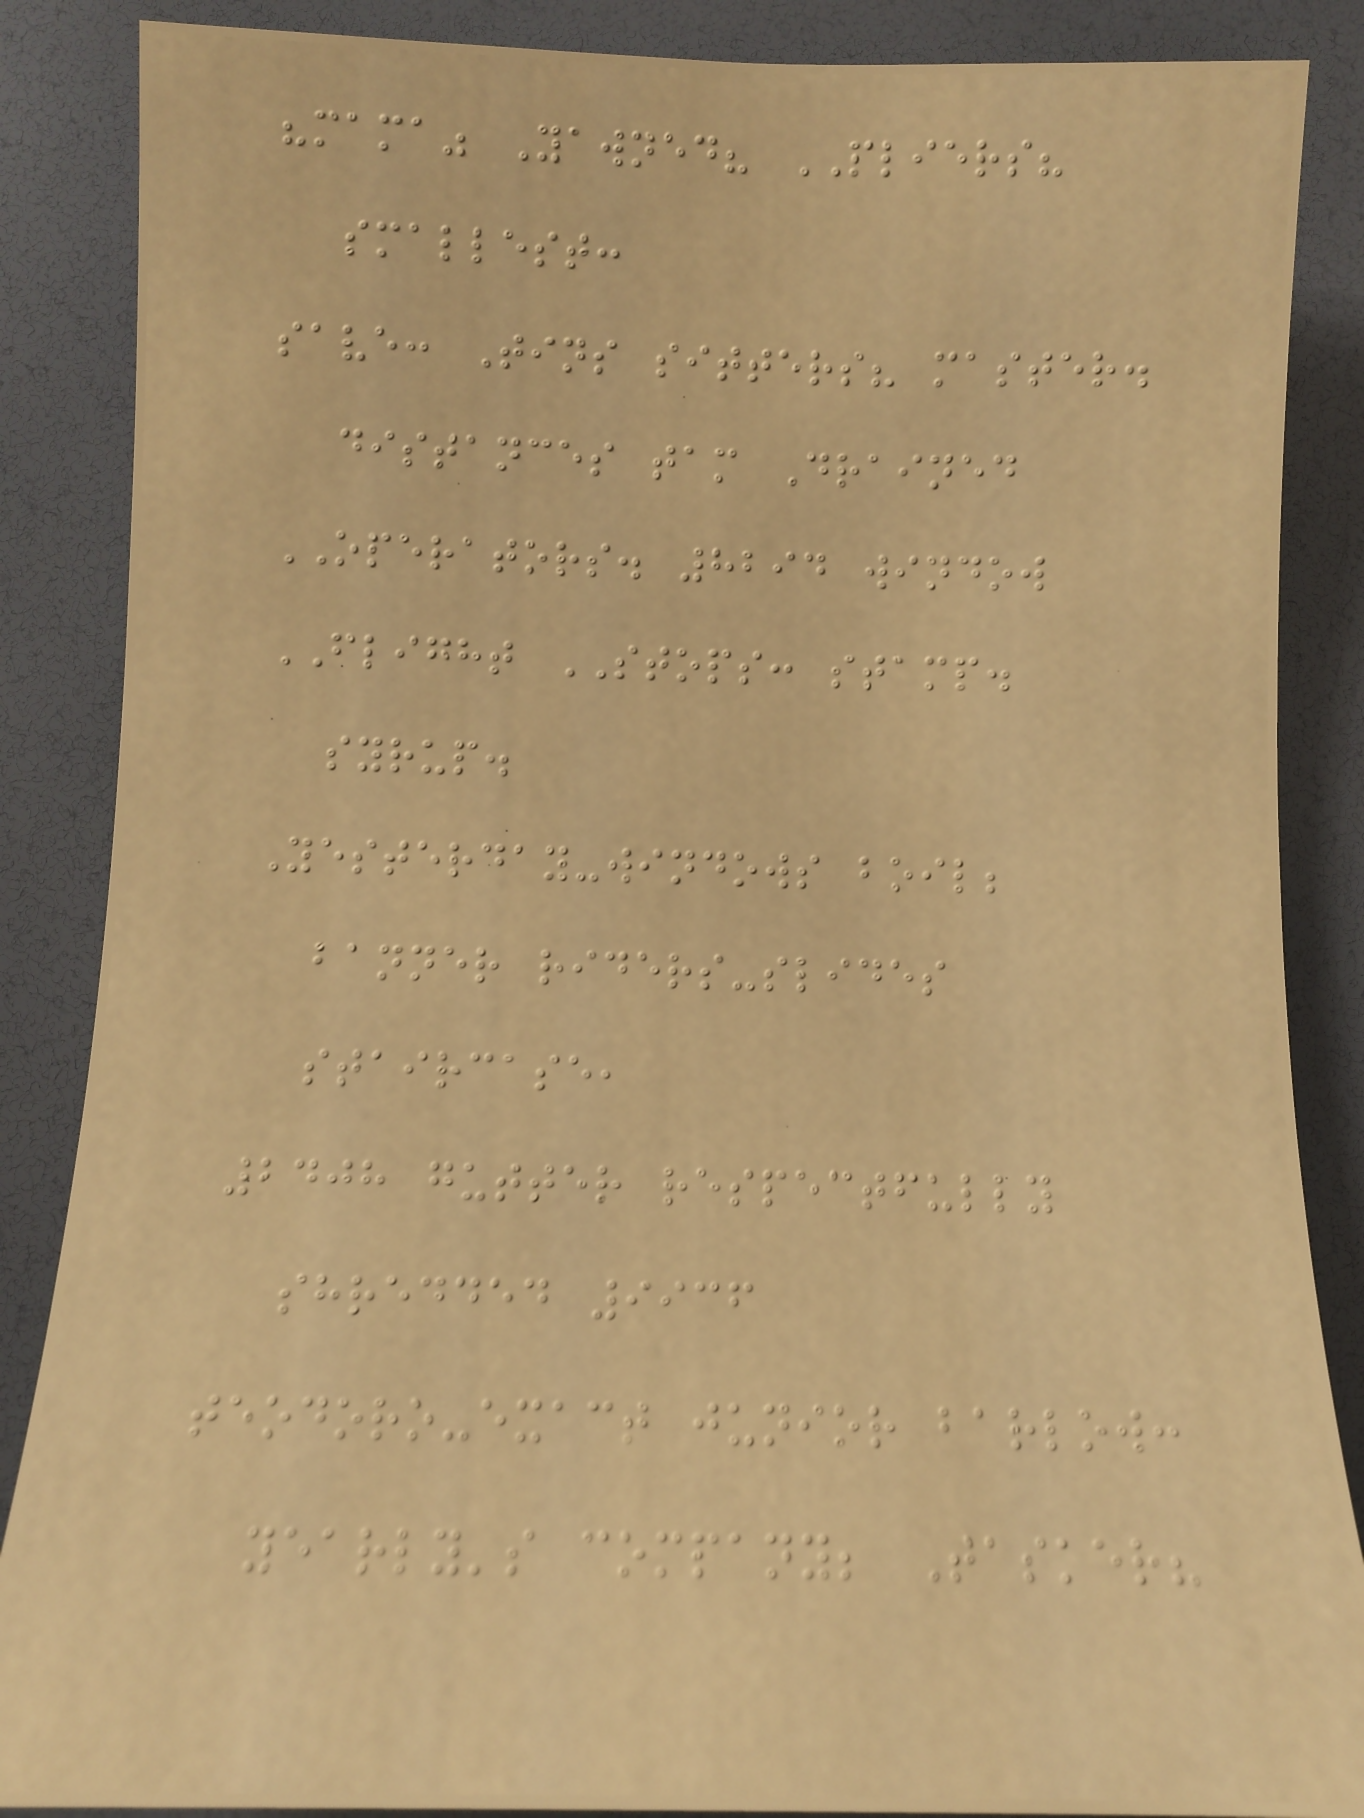"mama" Yawned? PLIERS?
smallest:
save: Tins sitters? master.
distances tam Drained
OPERATORS. 8294 window
FLIGHT STOPS: stamp.
syrup.
Yesterday-windows boil;
banner riders-slides
staircase,
2408 gutter respectfully
shredded 9936
teodoro-exact junior barlow:
yearly's company; Tasker?
